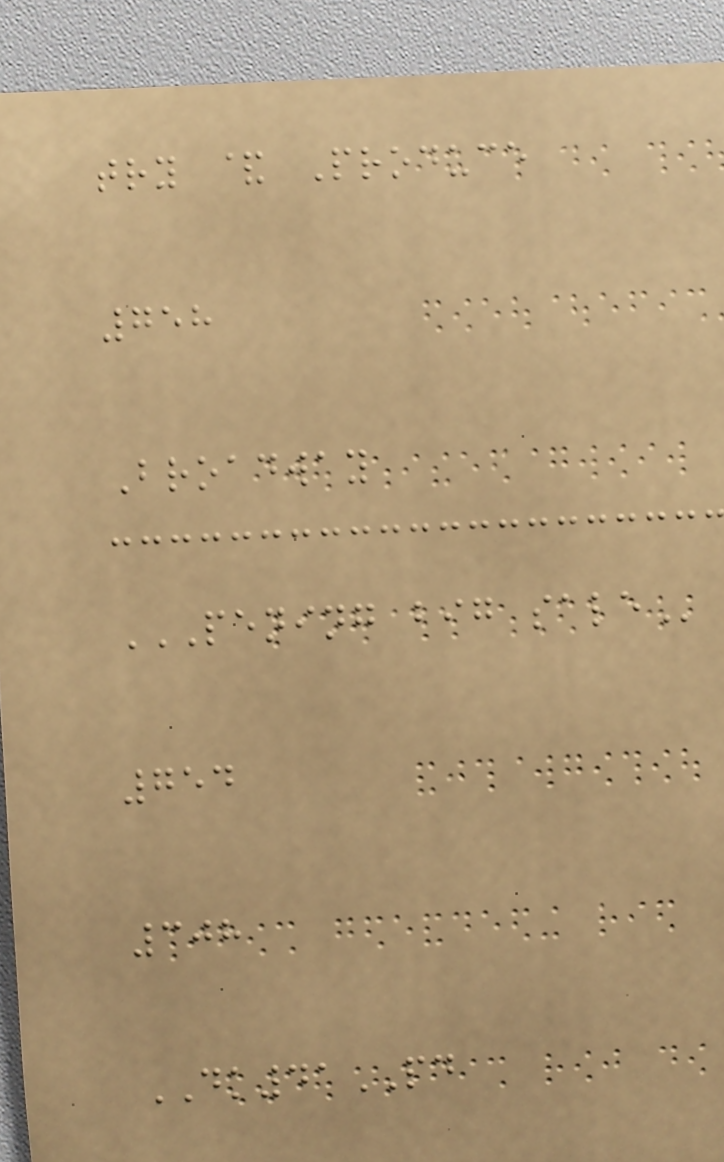try & Produce
758
Broadway
PENING BIG SALE
754
308
DK41PD
